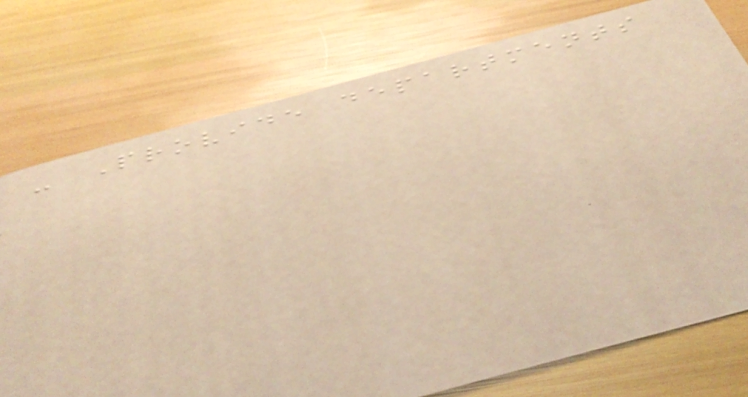- Provide departments
